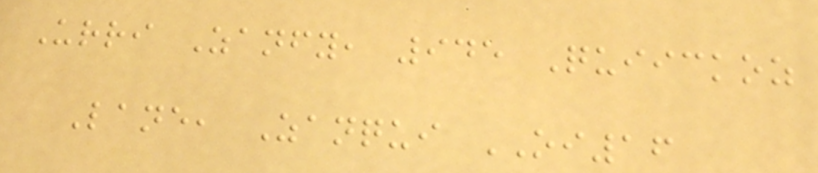Urri Zanfy, 945 Quiickoz
Lane, Zanqui OI16
